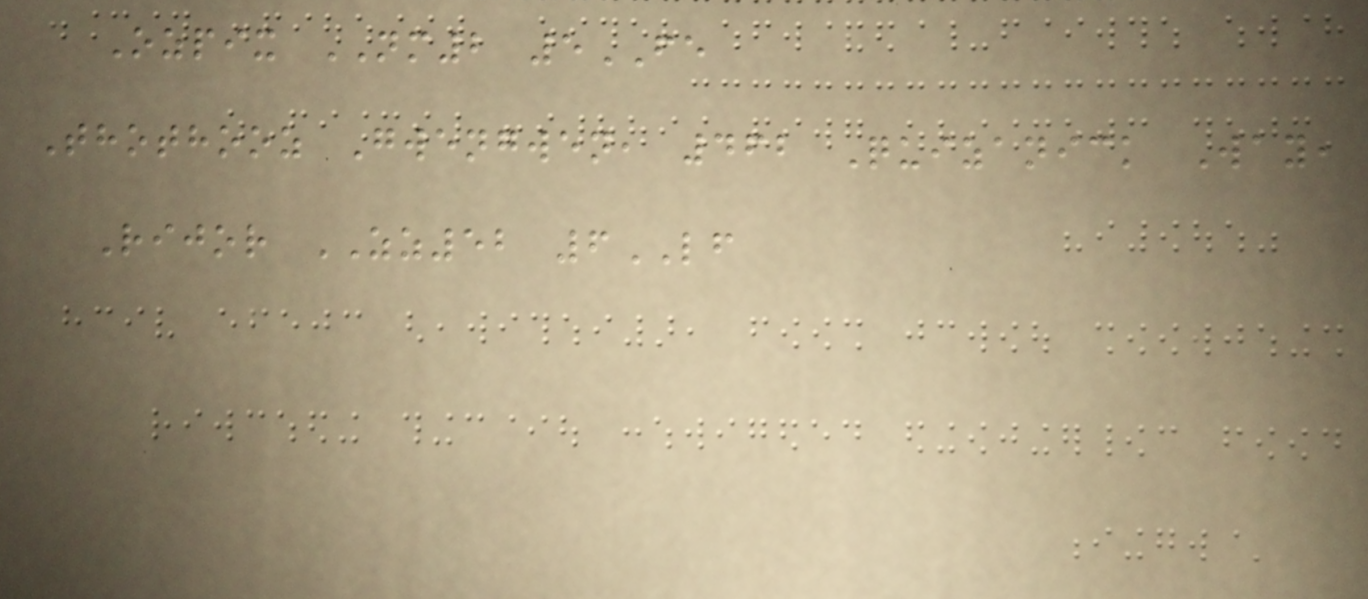Ozpix NM2 5FE
Thothooz Gwengwen, 462 Quizanick Way,
Rijor ZZ52 6LF
